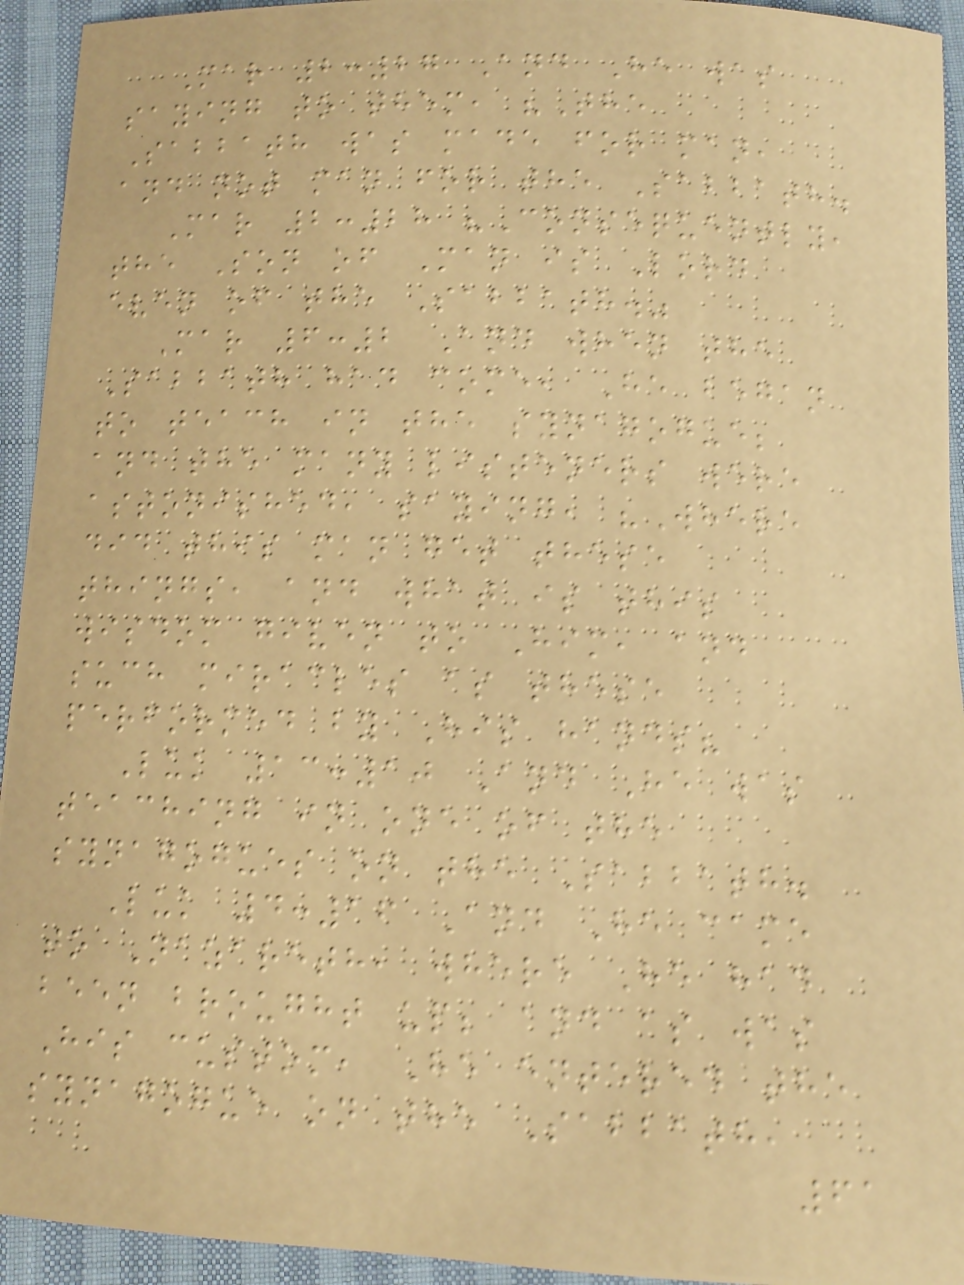Mar 2:27 And He was
saying to them, "The
Sabbath was made for man,
and not man for the Sabbath.
Mar 2:28 "Consequently,
the Son of Man is Lord
even of the Sabbath."
Mar 6:2 And when the
Sabbath had come, He began
to teach in the synagogue;
and the many listeners were
astonished, saying, "Where
did this man get these
things, and what is this
wisdom given to Him, and
such miracles as these
performed by His hands?
Luk 13:10 And He was
teaching in one of the
synagogues on the Sabbath.
Luk 4:16 And He came
to Nazareth, where He had
been brought up; and as was
His custom, He entered the
synagogue on the Sabbath,
61
